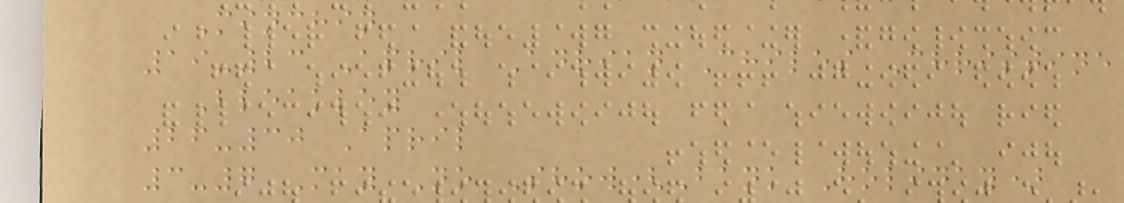Minchin
19-23 April Adrian Chiles Christine
Bleakley
26-30 April
3-7 May No Show(Bank Holiday)
